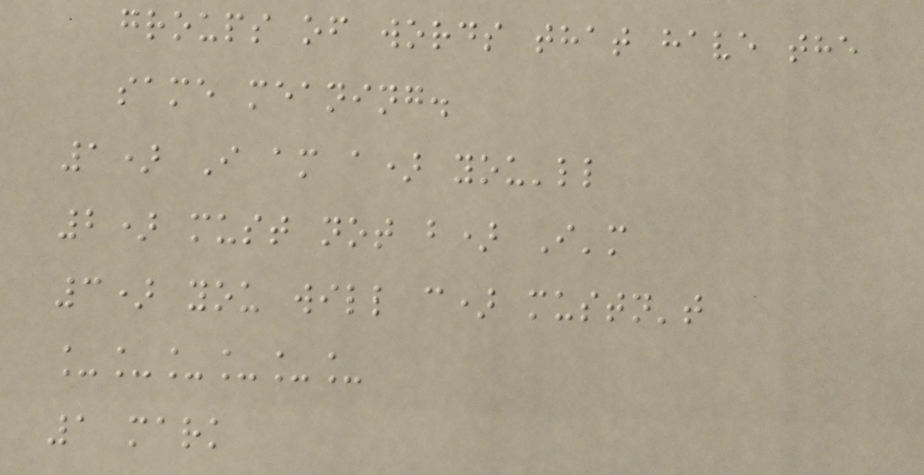groups of words that have the
same meaning.
1) I am a) you'll
2) must not b) I'm
3) you will c) mustn't
______
1 mark
